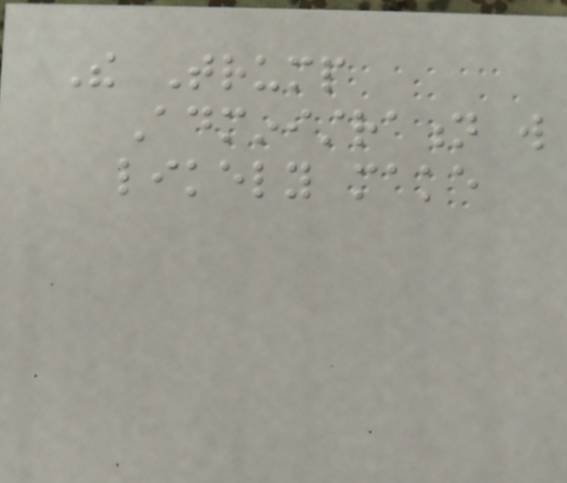The Trump
Administration will
likely make
